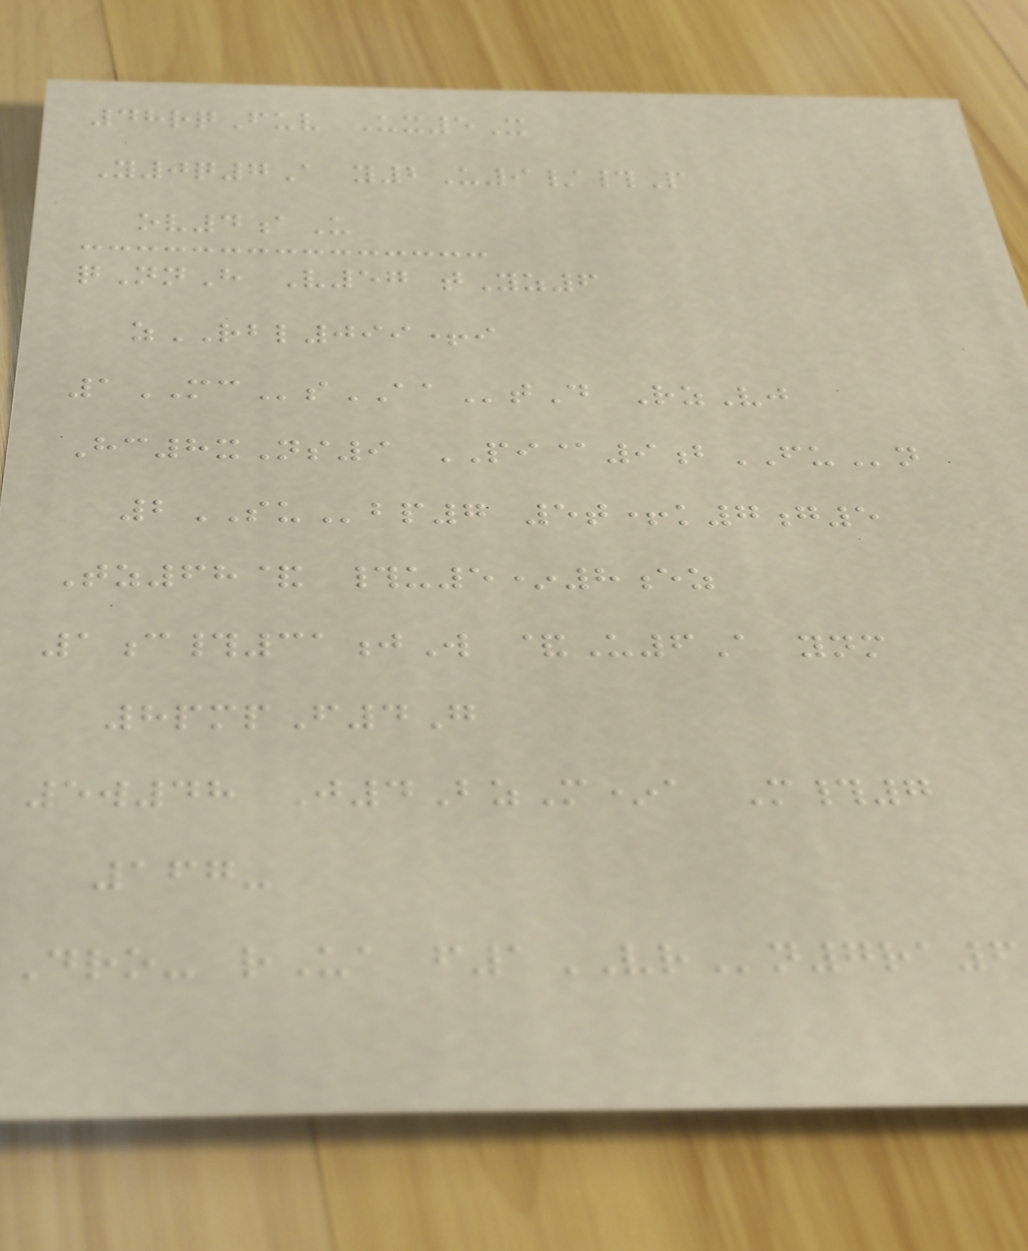48rqFuv Ux5X
Y0q7A y2U9/#P
ov4aU
qNnH V57 tYz6
zRBL099+i
1MCsAAtD RzVj
Hc8xNs9 PI@9bFUn
2SUbp7 5t+k7g5
Tz68& #u5*8ez
1c#31jW &U6A ynm
8pmpF4G
5w48 J4BzM*a M#7
167-
Dro- rUa f1VRn7ra6
